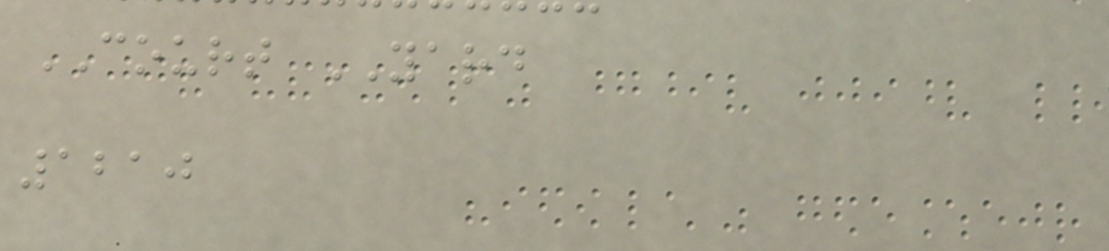COURT YARD
1210
